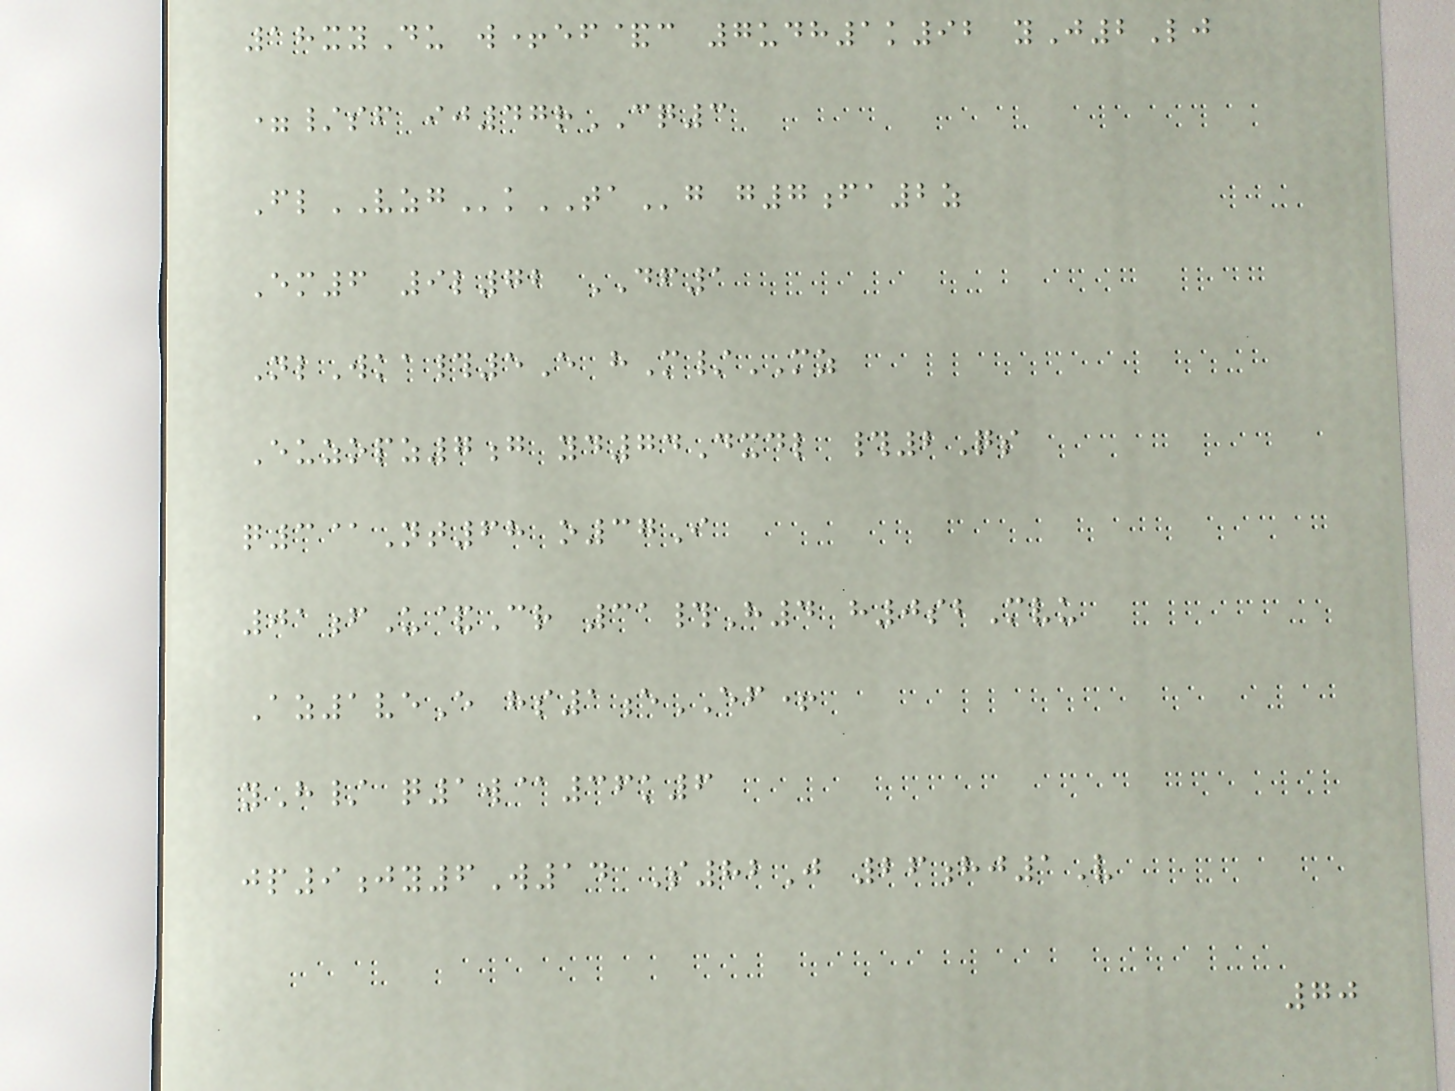18xyDu w+ef&c 7udh1k92 yJ2Lj
=/sf ij47rCQ3
FlVZGkTAg g7fa2z
Em6 9l72 DF1
NlWka#5E hM/MZ
Euzopz7g yd74Dxdl #2Qs
q3@Nt68 o37I
01fU&Cr 31#H4 h0sbMvu
Az1veE hs1eEF+
yH/ q1w@36k6
jp9jy6W14 S82J 26hj1V
70
